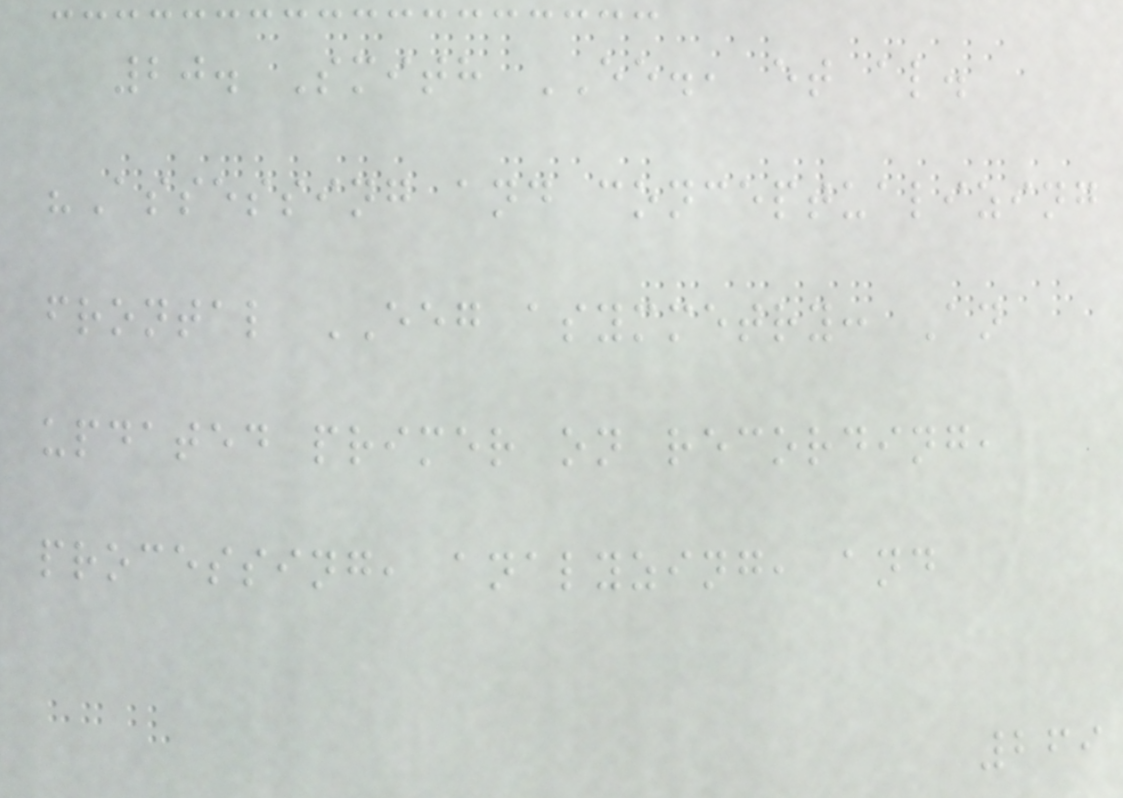20. Smith EE., et al.
"Assessing and conceptualizing
frontal EEG asymmetry: An
updated primer on recording,
processing, analyzing, and
269
